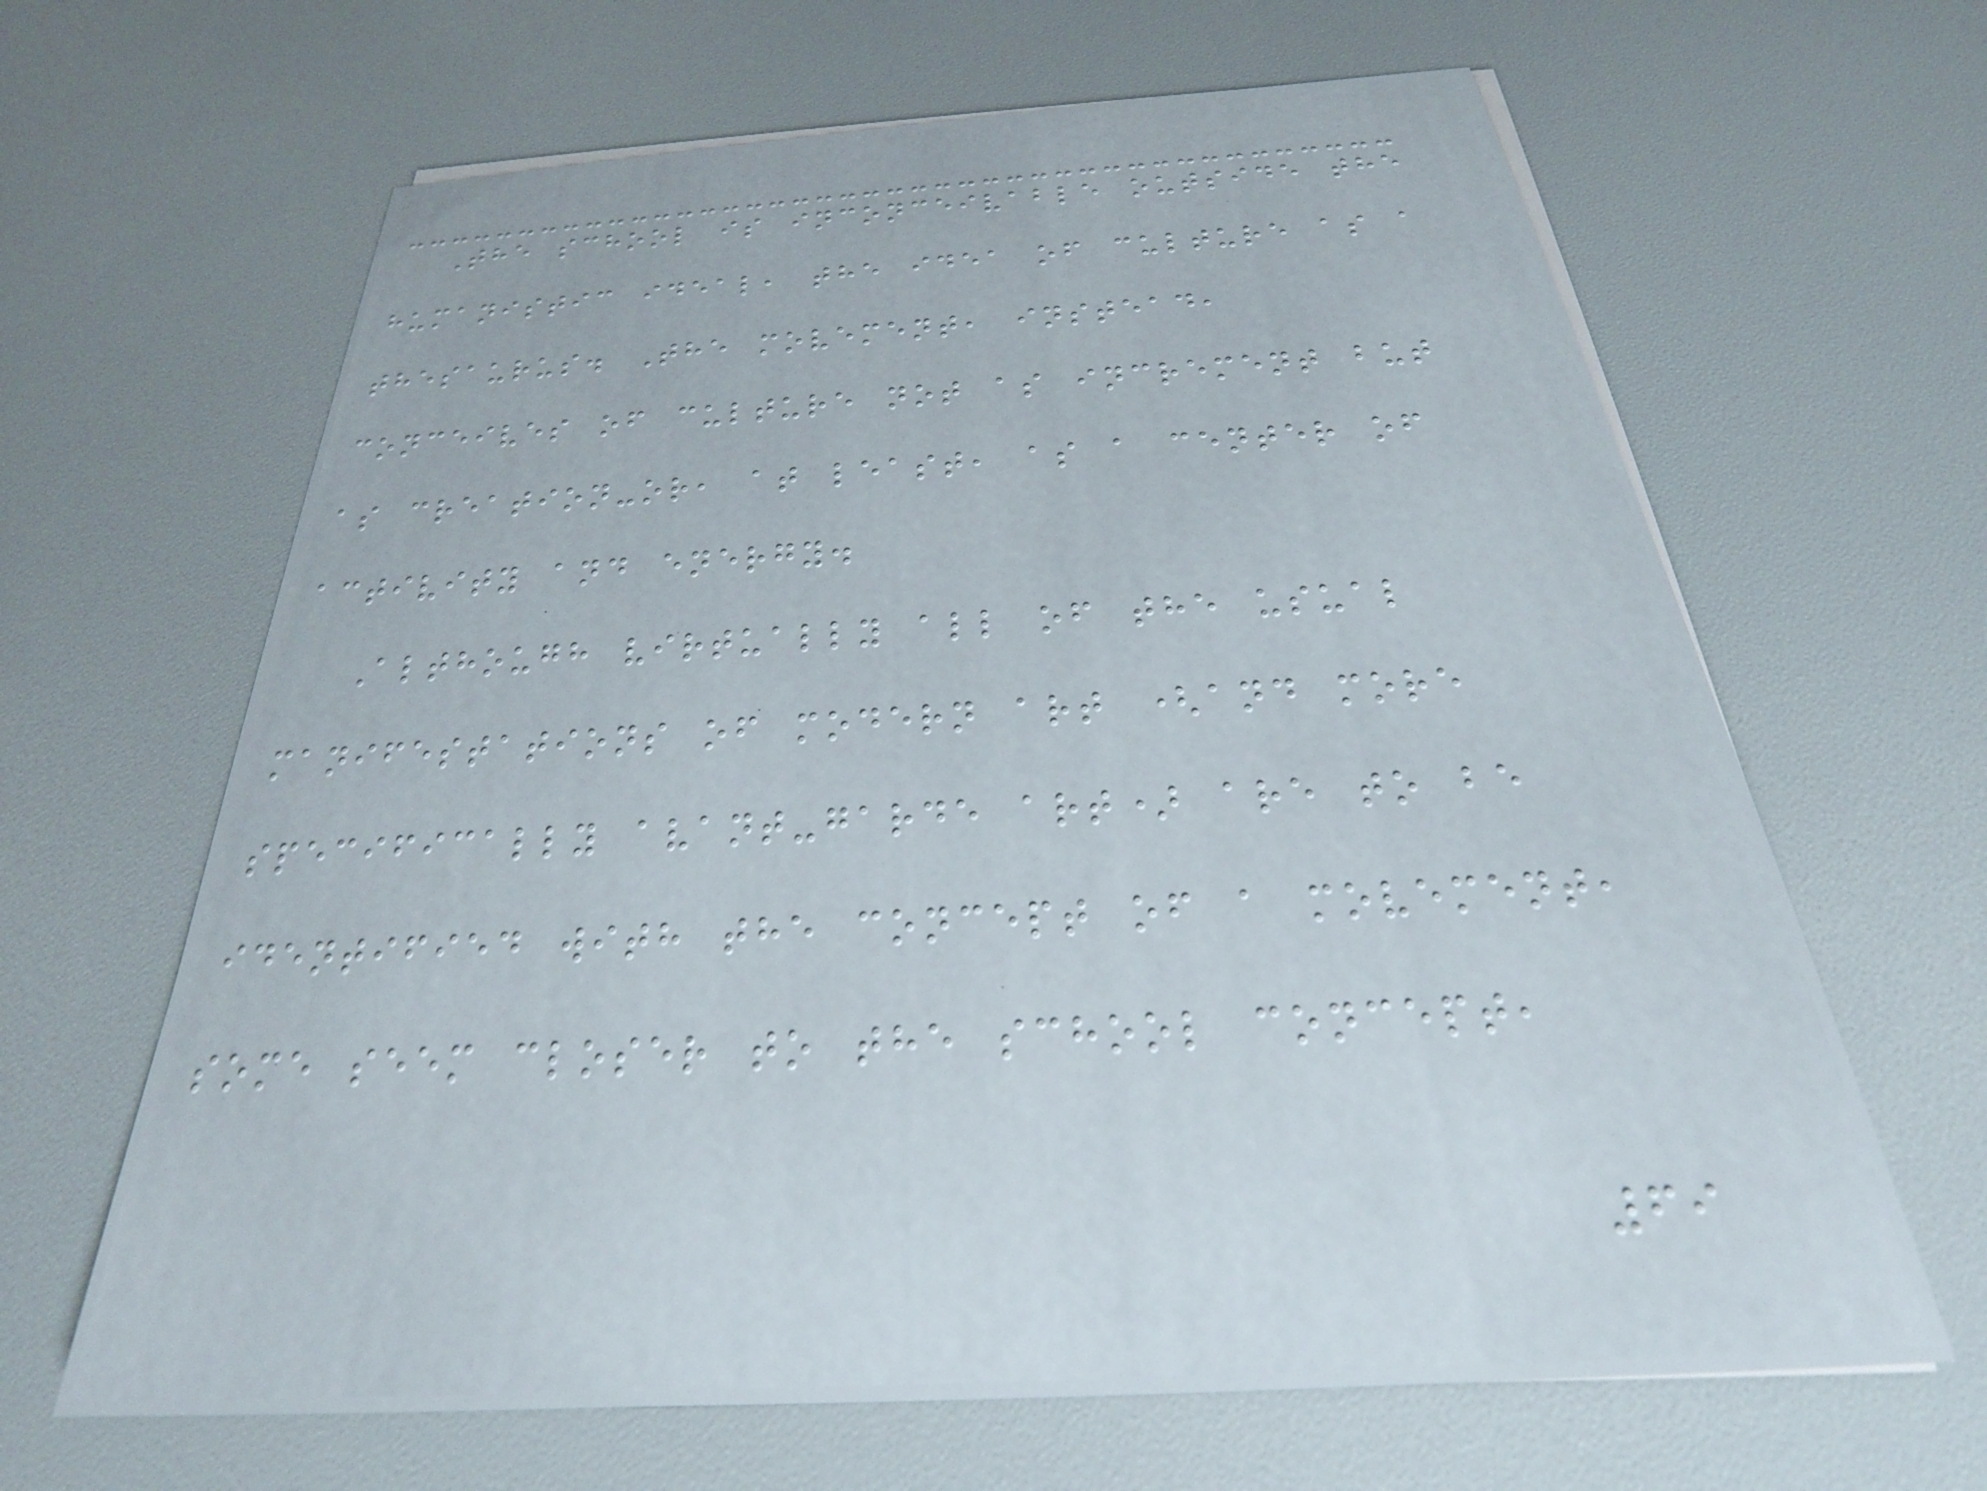The school is inconceivable outside the
humanistic ideal, the idea of culture as a
thesaurus. The movement, instead,
conceives of culture not as increment but
as creation-or, at least, as a center of
activity and energy.
Although virtually all of the usual
manifestations of modern art (and more
specifically avant-garde art) are to be
identified with the concept of a movement,
some seem closer to the school concept,
69
